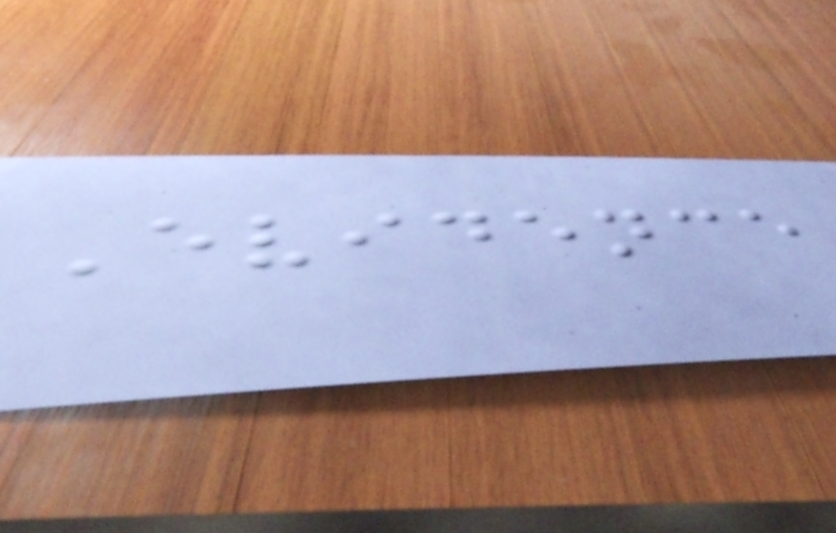Evidence
